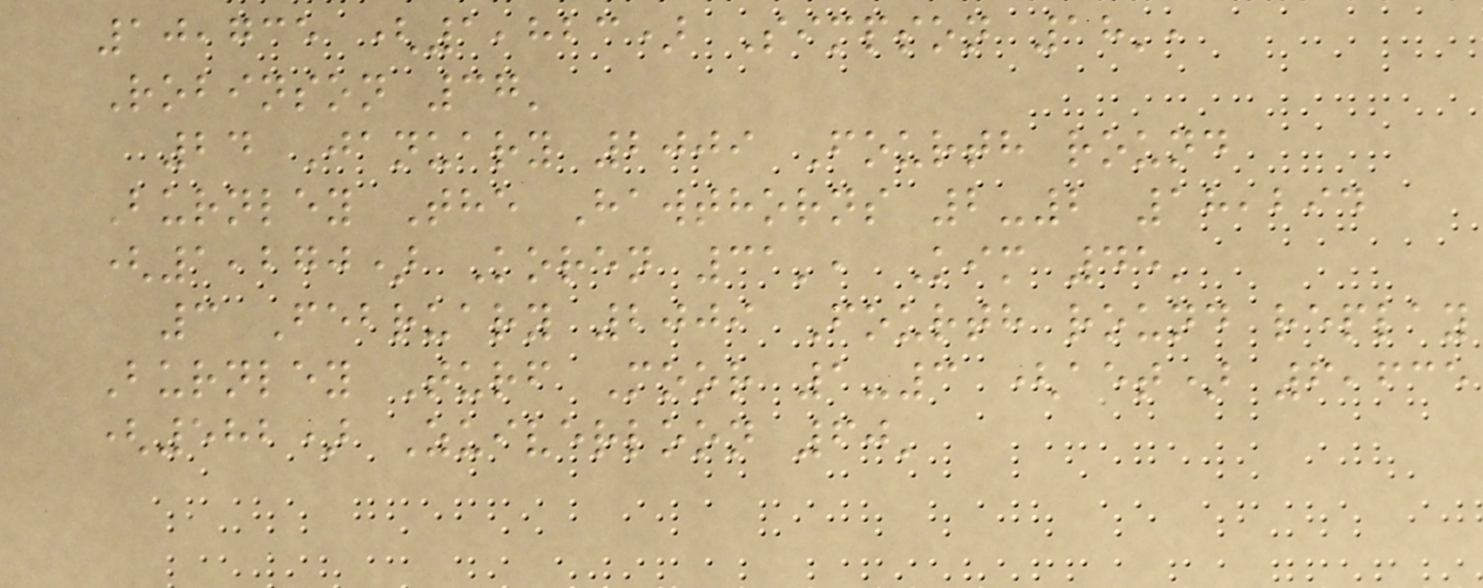10,735 (1,823) Simpson 18',
Robinson 37'
24 January 2009 Fourth round
Burnley The Hawthorns 2-2 18,294
(1,270) Koren 31', Kim 45'
3 February 2009 Fourth round replay
Burnley Turf Moor 1-3 (aet) 6,635
(582) Zuiverloon 60'
